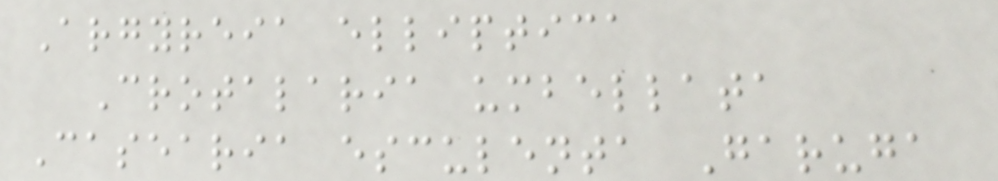Argyreia elliptica
Crotalaria umbellata
Casearia esculenta Garuga
